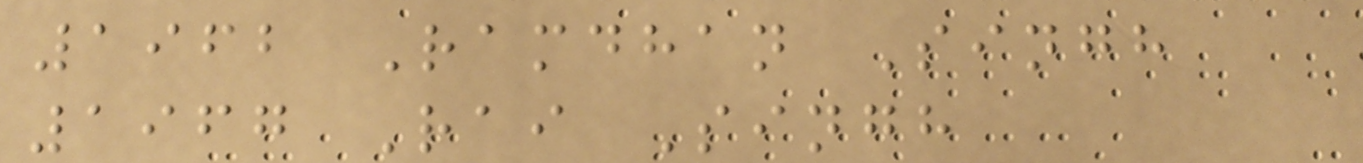1962 Ramdhan Singh
1967 Rai Singh
